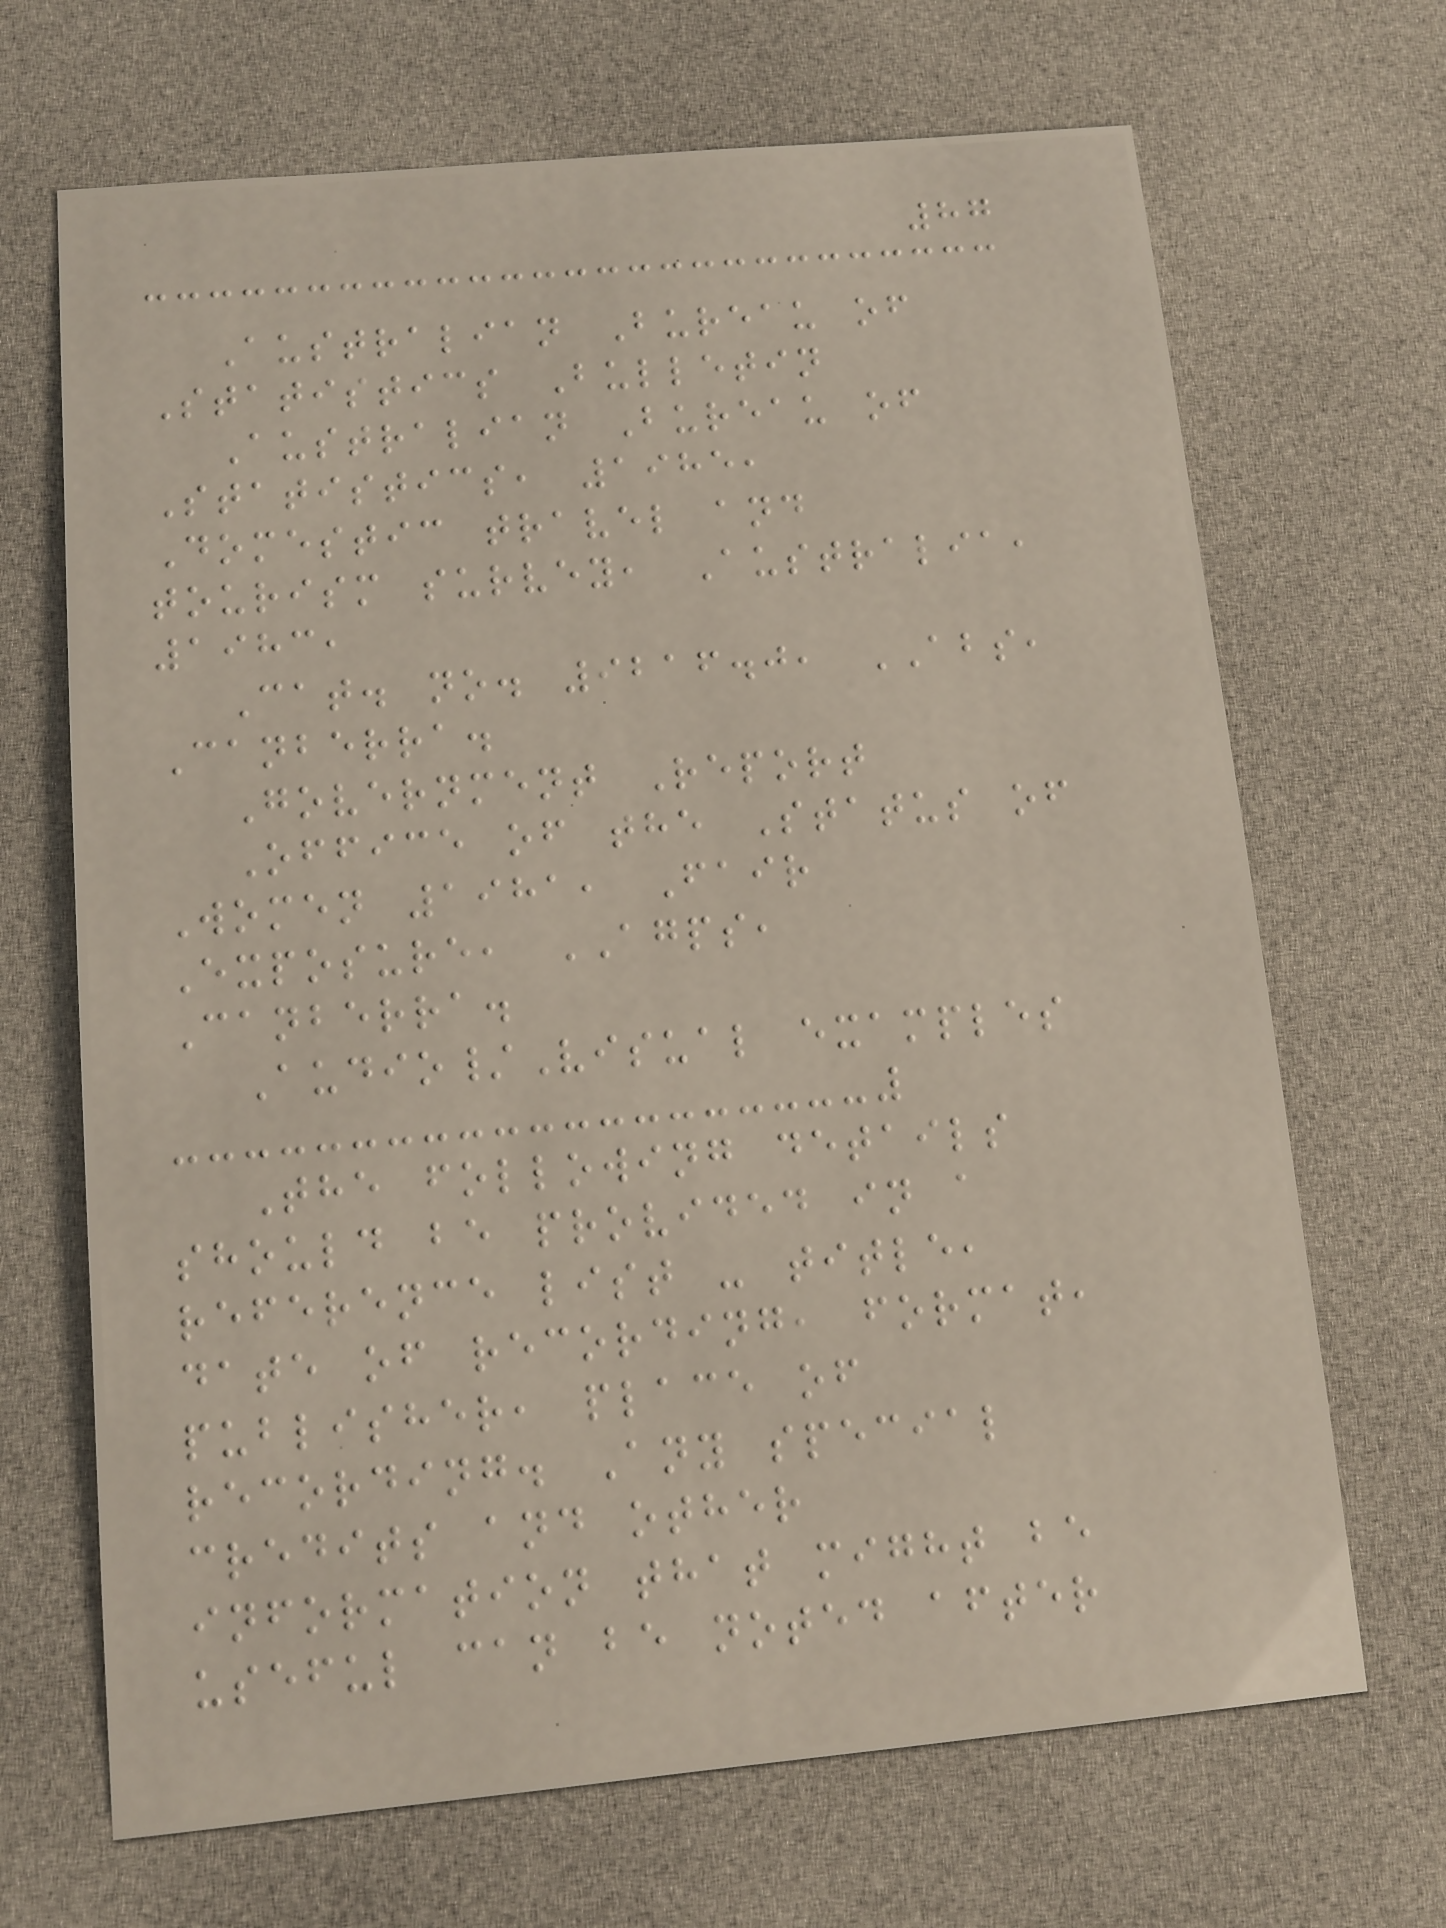87
Australian Bureau of
Statistics Bulletin
Australian Bureau of
Statistics, 1985,
Domestic travel and
tourism survey, Australia,
1983,
Cat. no. 9216.0, ABS,
Canberra.
Government Report
Office of the Status of
Women 1981, Fair
Exposure, AGPS,
Canberra.
Audio/Visual examples
The following details
should be provided in a
reference list - title,
date of recording, format,
publisher, place of
recording. Any special
credits and other
information that might be
useful can be noted after
